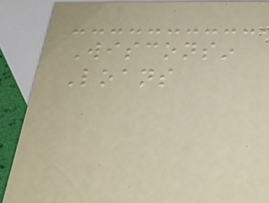Wisconsin
Loans
